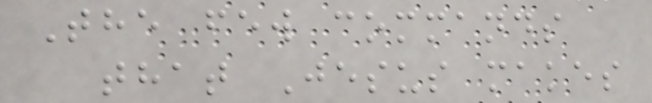The few commands
that Jesus makes
